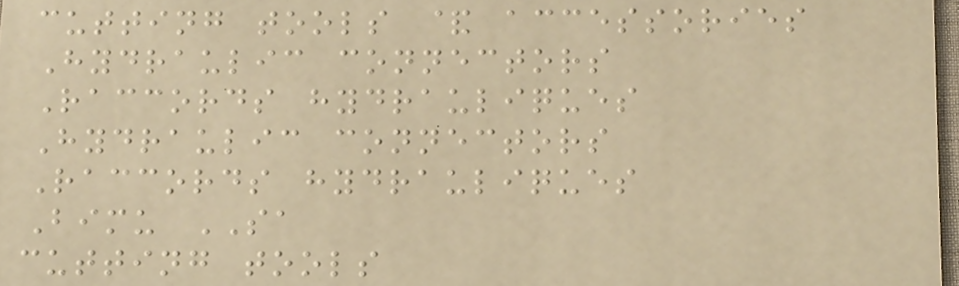cutting tools & accessories
Hydraulic connectors
Raccords hydrauliques
Hydraulic connectors
Raccords hydrauliques
Bimu SA
cutting tools
